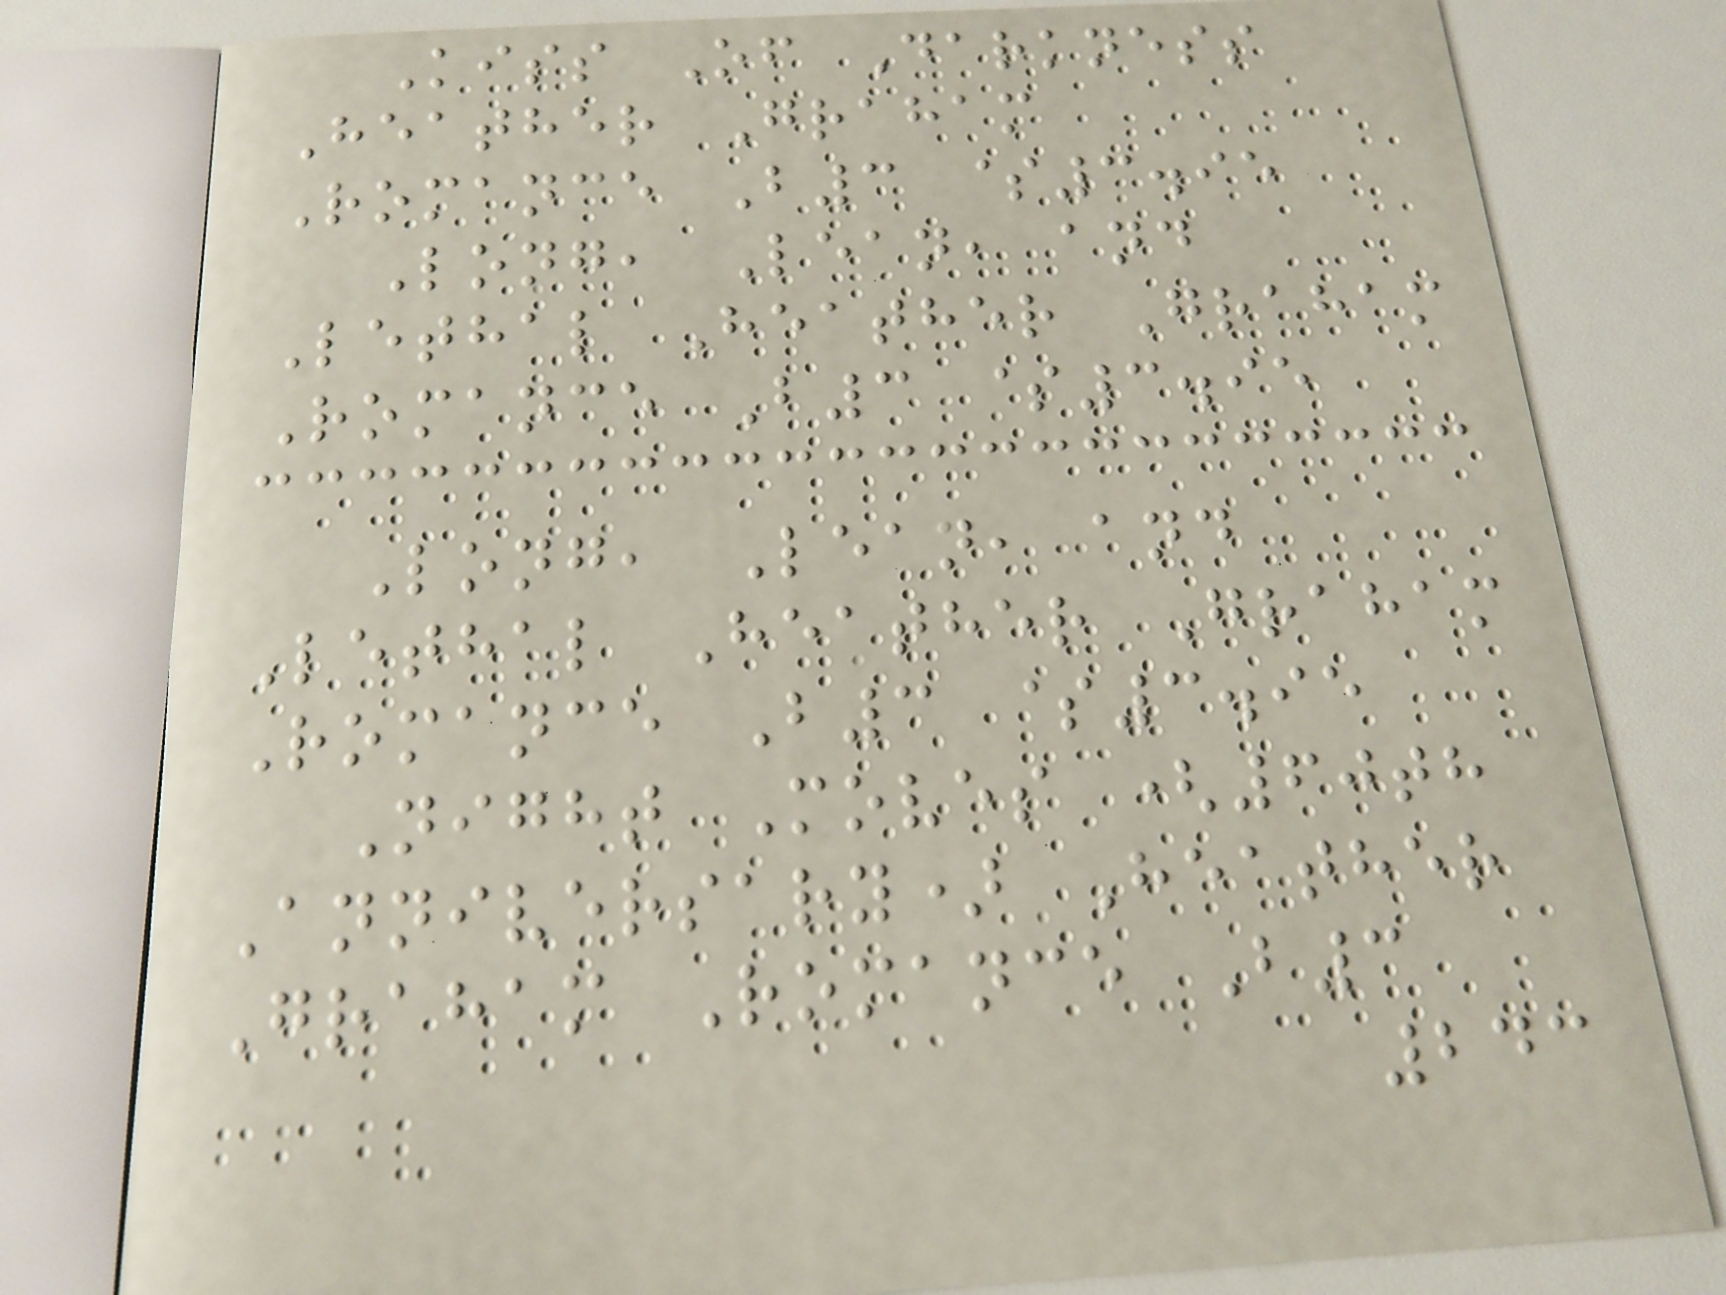Kiss Of Darkness
Heather Graham
Romance B3 $3.95
Long, Lean, and
Lethal Heather Graham
Romance B3 $3.95
Long, Lean, and
Lethal Heather Graham
Romance B3 $3.95
Night Moves (60th
Anniversary) Heather
Graham Romance B3
243
